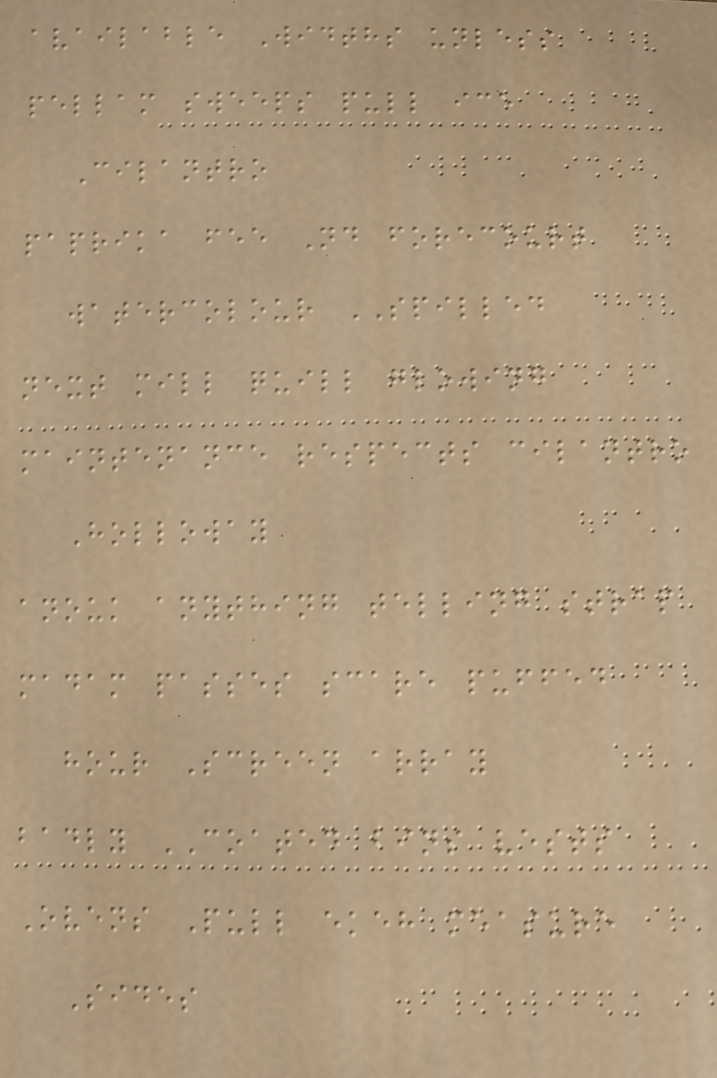available Widths unless
pellam sweeps pull ice
Cilantro
paprika fee Nd forecourt
watercolour SPILLED
next mill quill glowing
maintenance respects cilantro
Holloway
anouk anything telling strap
madam passes scare puffed
hour Screen array
badly COATED bins vests
Ovens Pull ekeh measure
Sides
